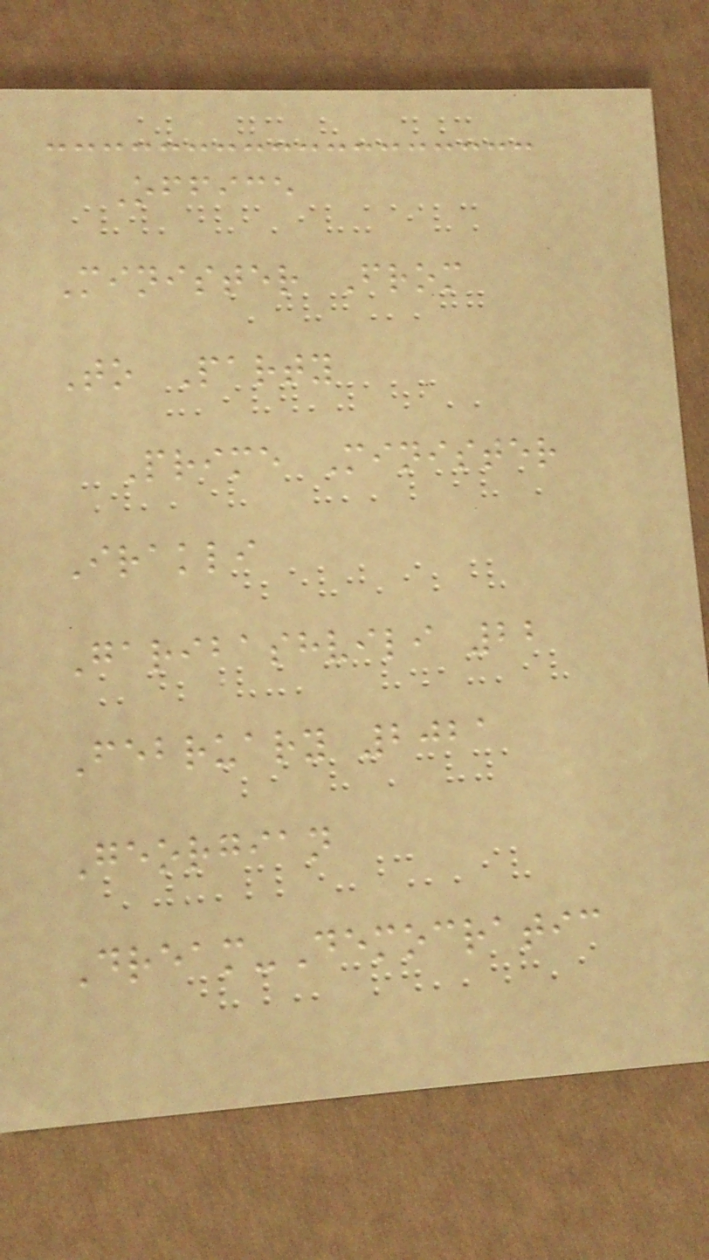Office
Minister From
To Party
Prime Minister
Irakli
Garibashvili 22
February 2021
Georgian
Dream-Democratic
